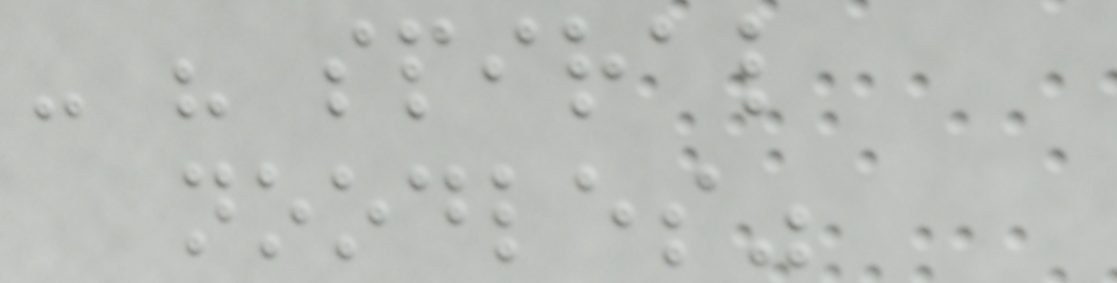- " spiral
noodles"
